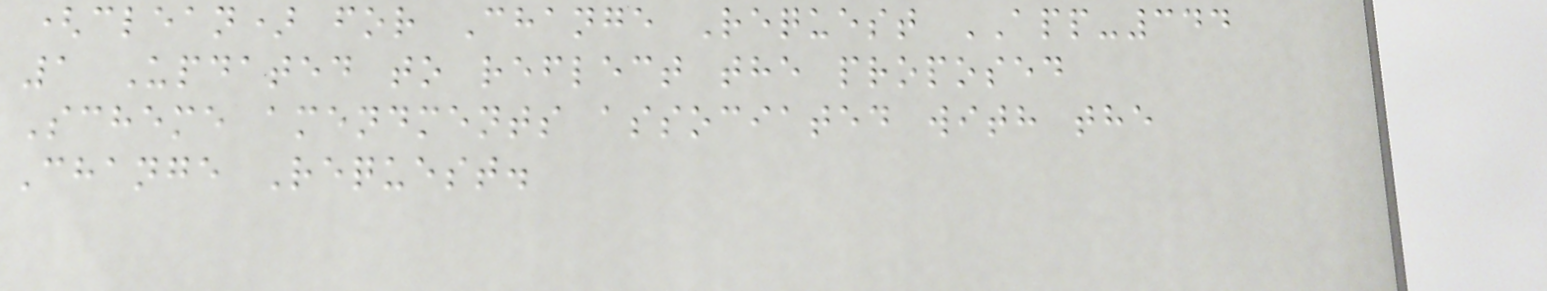(clean) for Change Request APP-344
1 Updated to reflect the proposed
Scheme amendments associated with the
Change Request.
